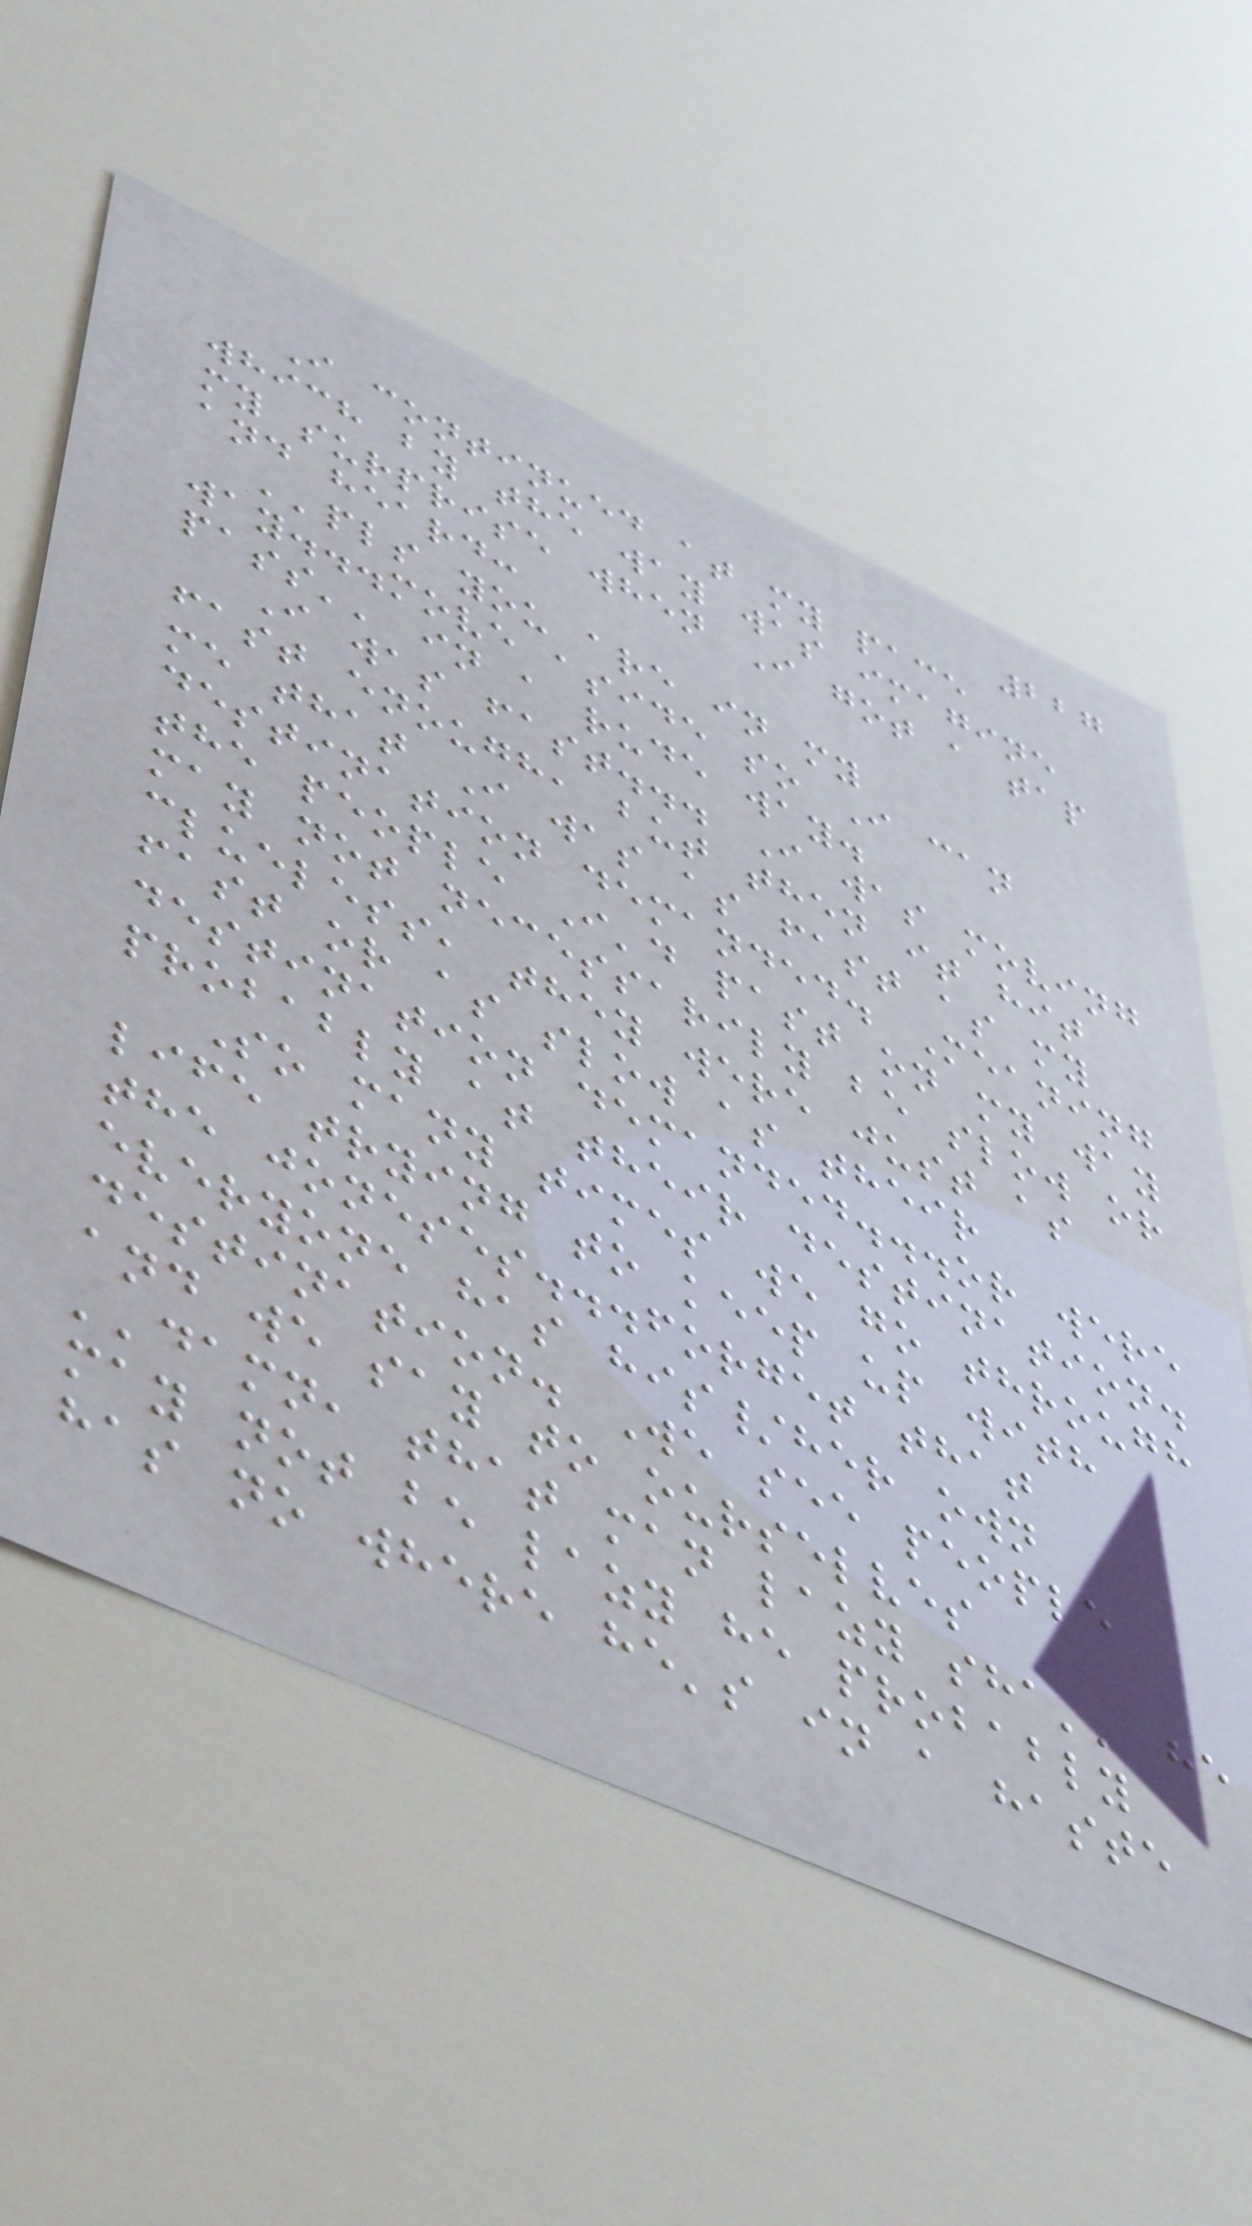227
I continued at my pace
which by the way was imagine
my surprise when I got a tap
and heard:
''pls you are in my
way...move aside so I can
pass'' in a rude way.
I was fast... I was moving
fast enough, but then it hit
me that I was as fast as my
destination demanded. Meaning
the people I'd past on my way
may not necessarily be slow or
clueless, they were just as
fast or as slow as their
destination demanded...or were
probably at their destination.
So many times we go through
life trying to keep up with
the joneses...forget that
everyone has his/her own
destination. We see people
and we say to ourselves
''damn, that man lazy sha'' he
may not be lazy he probably
has no where he's in a haste
